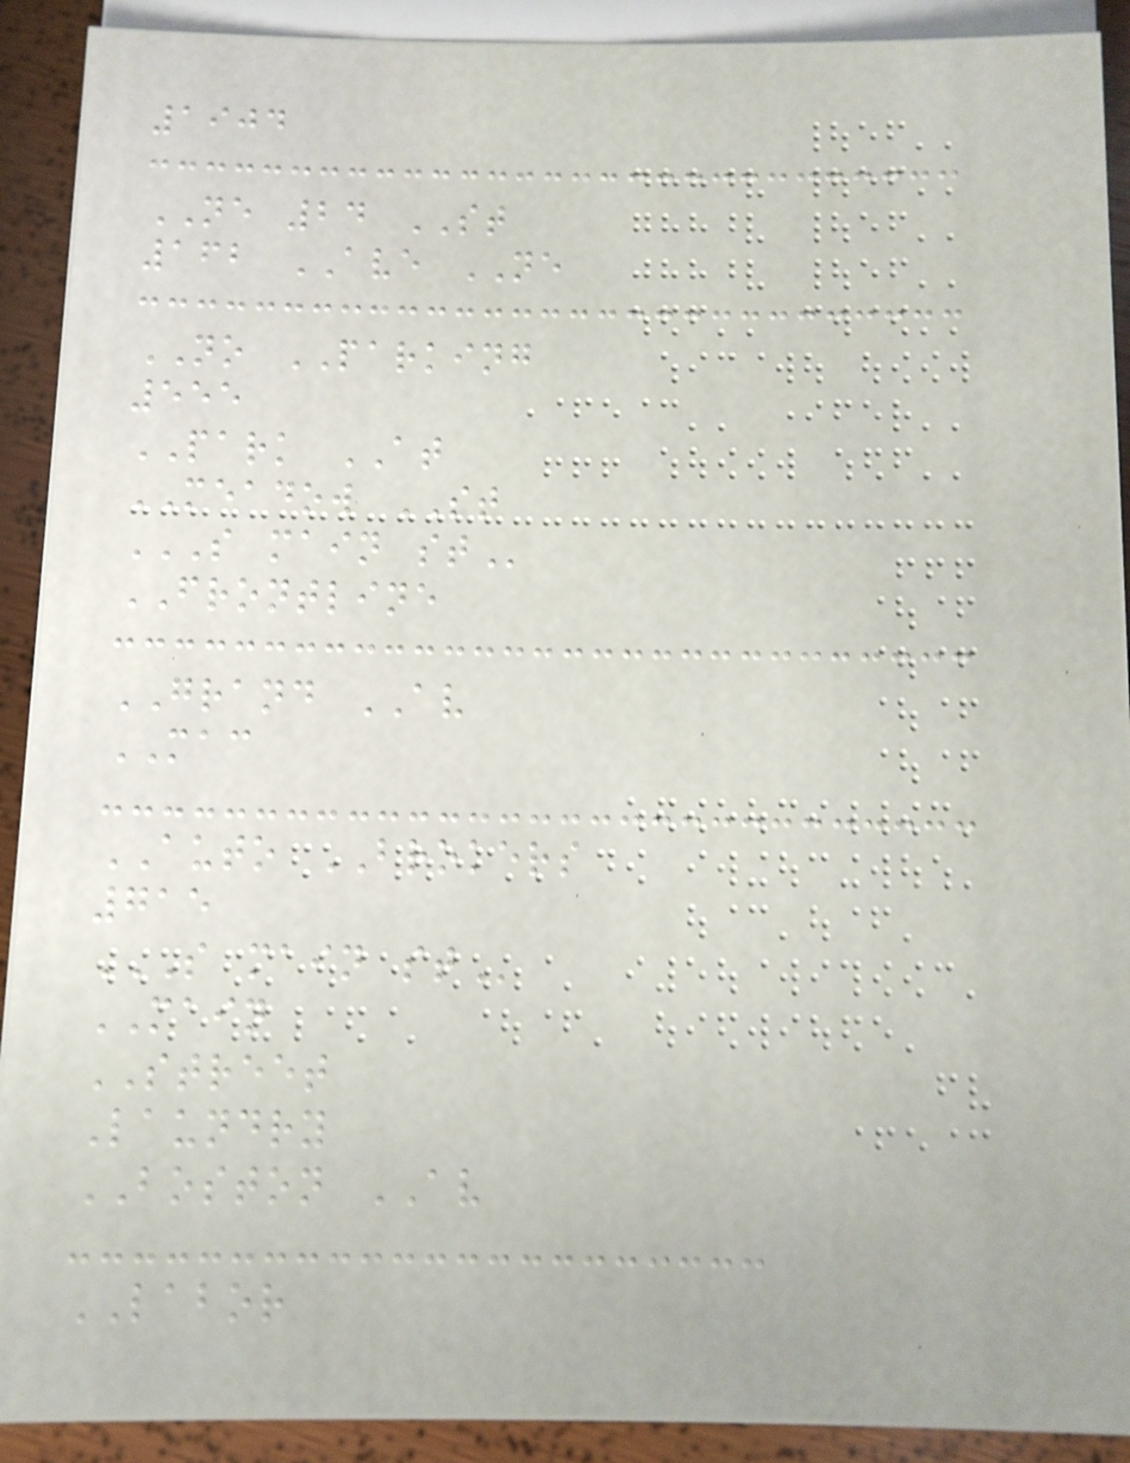1904
NE 24 ST
162 AVE NE
NO PARKING
555
PARK AT
MEADOW ST
S MAIN ST
FRONTLINE
GRAND AV
MAC
AUTO BROKERS
715
S MAIN ST
MAIN
STREET
Laundry
BOSTON AV
LABOR
